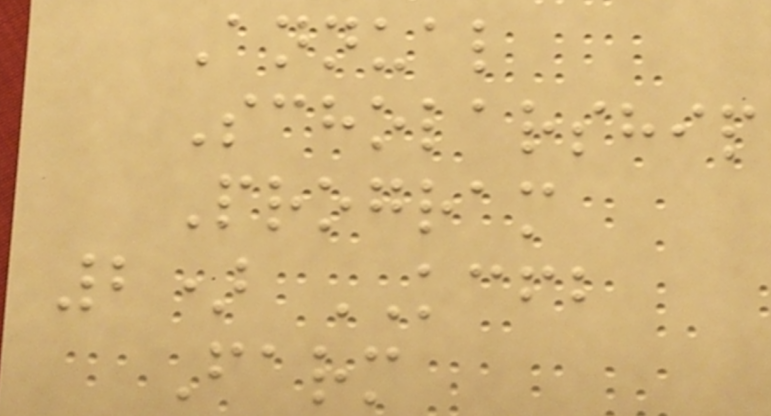Annual
Scholarship
Program
2) KCFB
Farm
